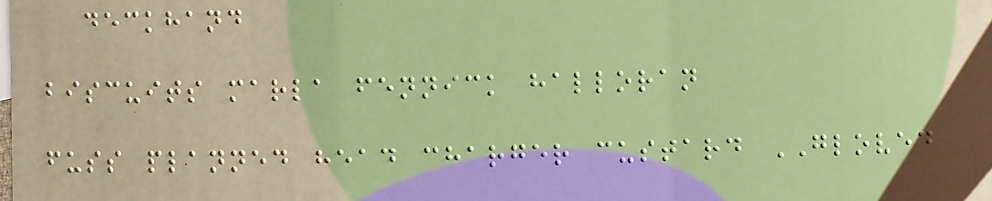deckhand
biscuits marla fennick halloran
fuss planned head charger custard GLOVED
